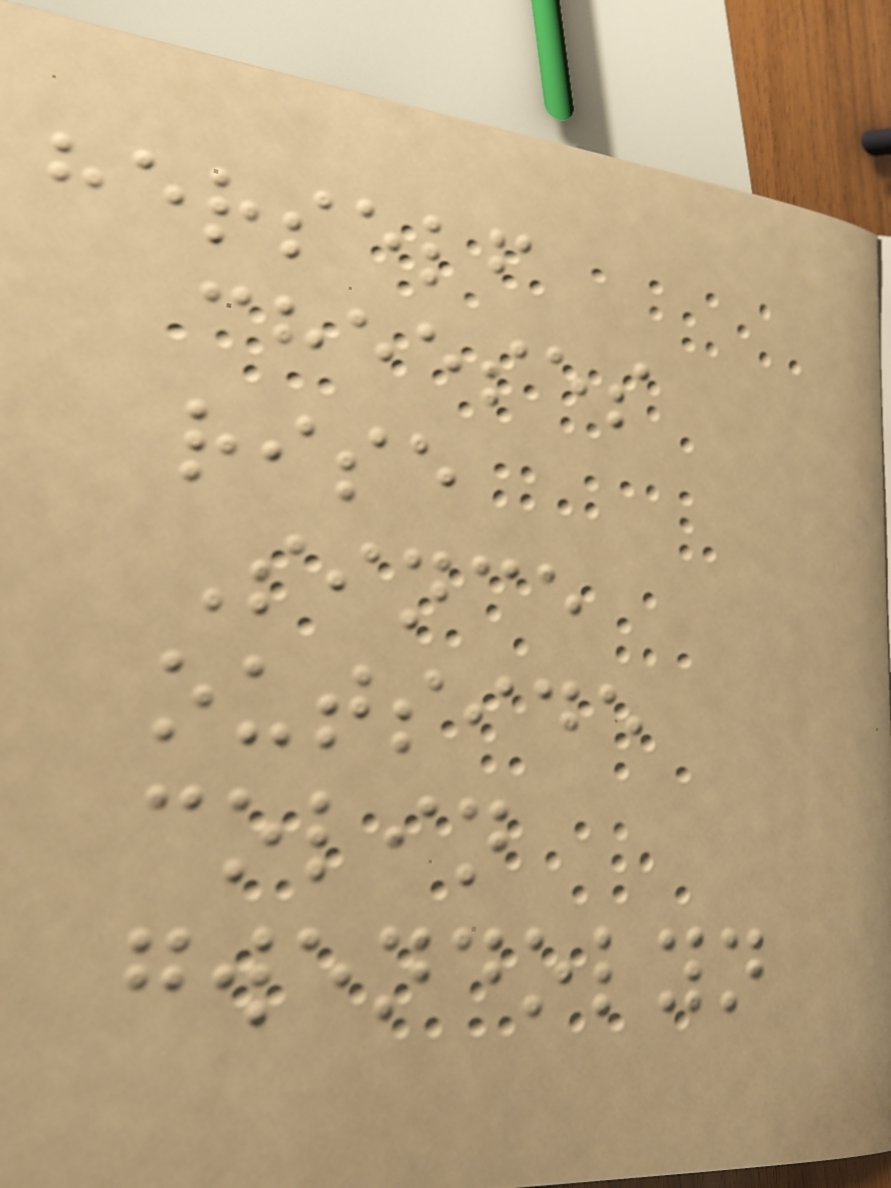herself
cheeses
rise
Since
outside
colin
gwendolyn
